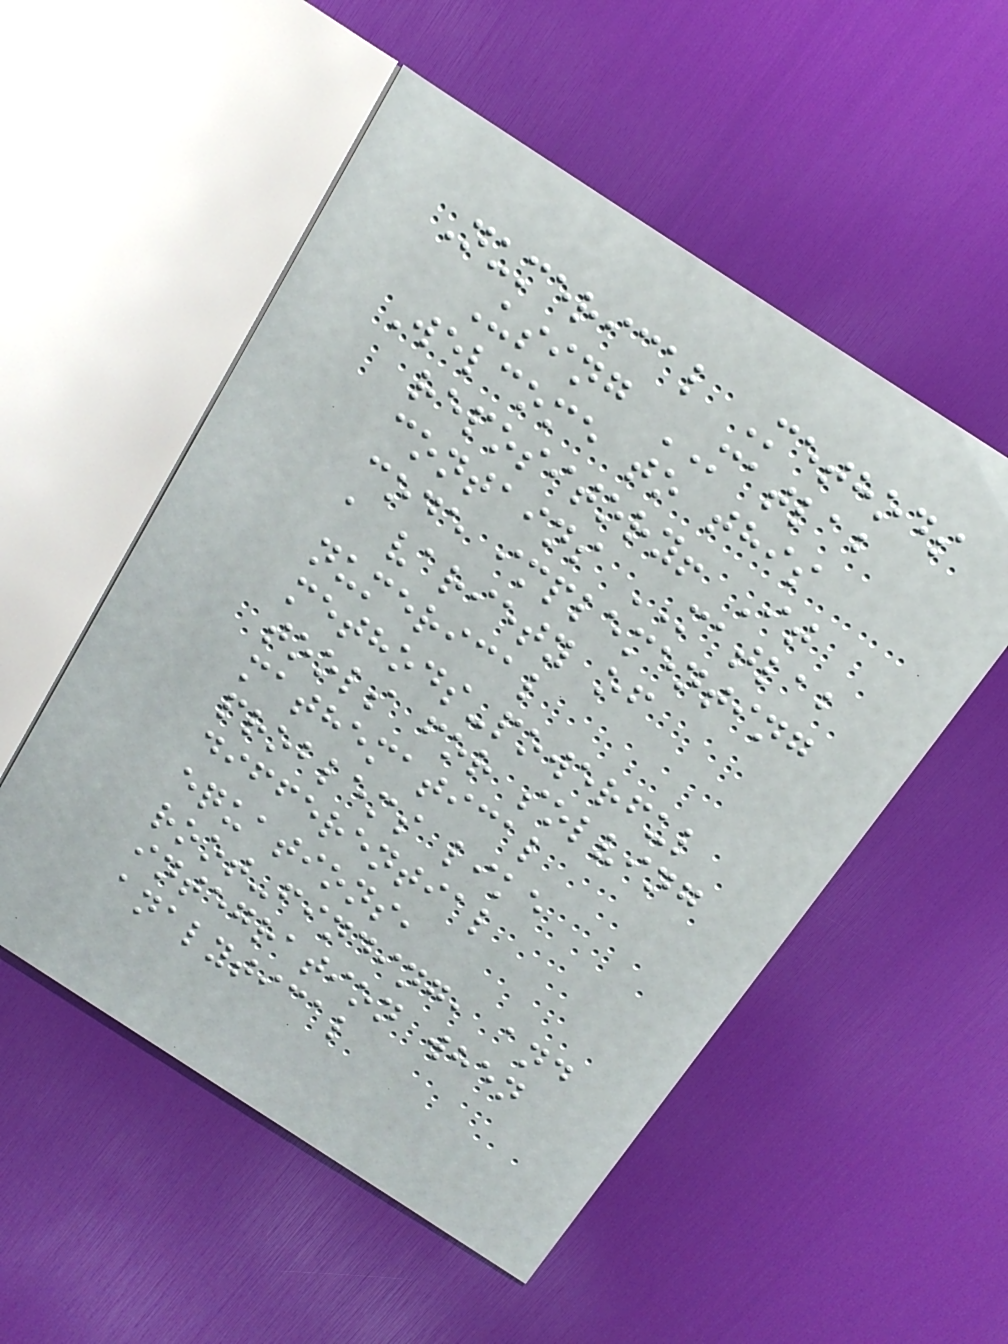Numerical Methods
Using MATLAB
Welcome to this
repository! It
contains MATLAB
code implementing
a variety of
numerical
methods-powerful
tools for solving
mathematical
problems like
differential
equations,
root-finding, and
integration when
analytical
